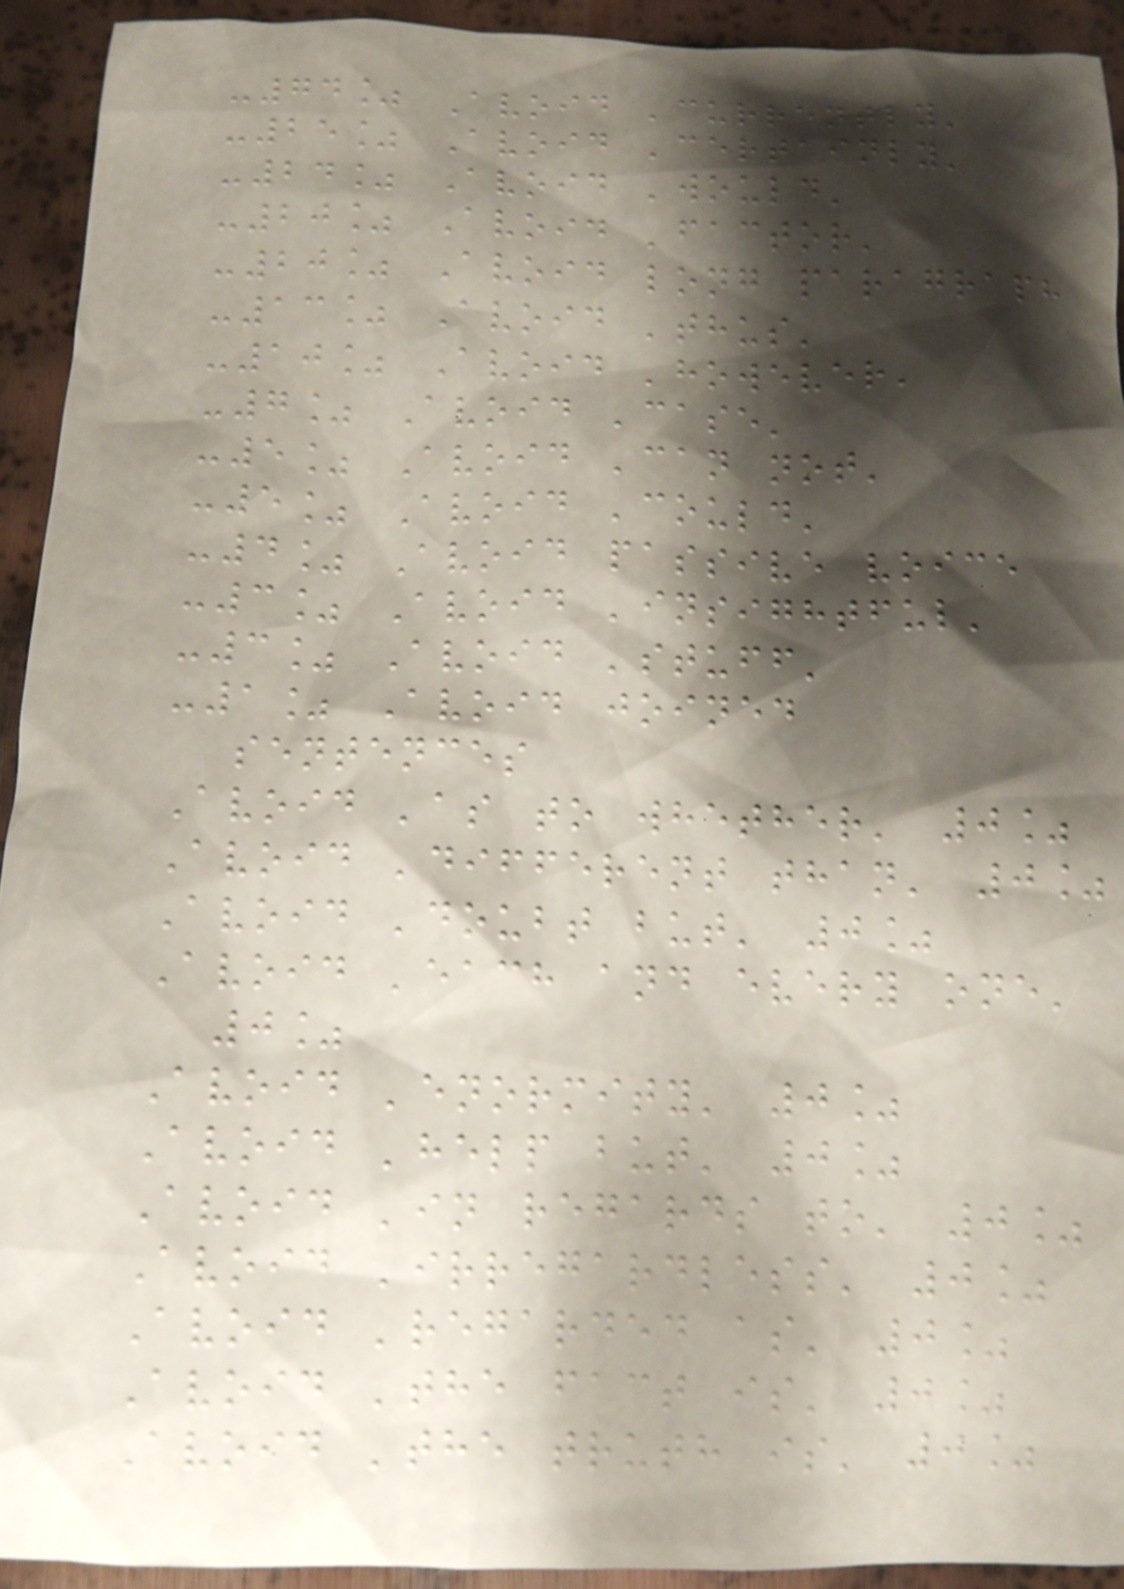-74% Avoid 'currently'
-25% Avoid 'certainly'
-24% Avoid 'would'
-20% Avoid 'factor'
-20% Avoid long paragraph
-13% Avoid 'thus'
-10% Avoid 'however'
-7% Avoid 'case'
-5% Avoid 'can not'
-5% Avoid 'could'
-4% Avoid passive voice
-3% Avoid 'insightful'
-3% Avoid 'stuff'
-1% Avoid joined
sentences
Avoid 'as to whether' 0%
Avoid 'different than' 0%
Avoid 'doubt but' 0%
Avoid 'each and every one'
0%
Avoid 'enormity' 0%
Avoid 'help but' 0%
Avoid 'in regards to' 0%
Avoid 'irregardless' 0%
Avoid 'regarded as' 0%
Avoid 'the fact is' 0%
Avoid 'the truth is' 0%
